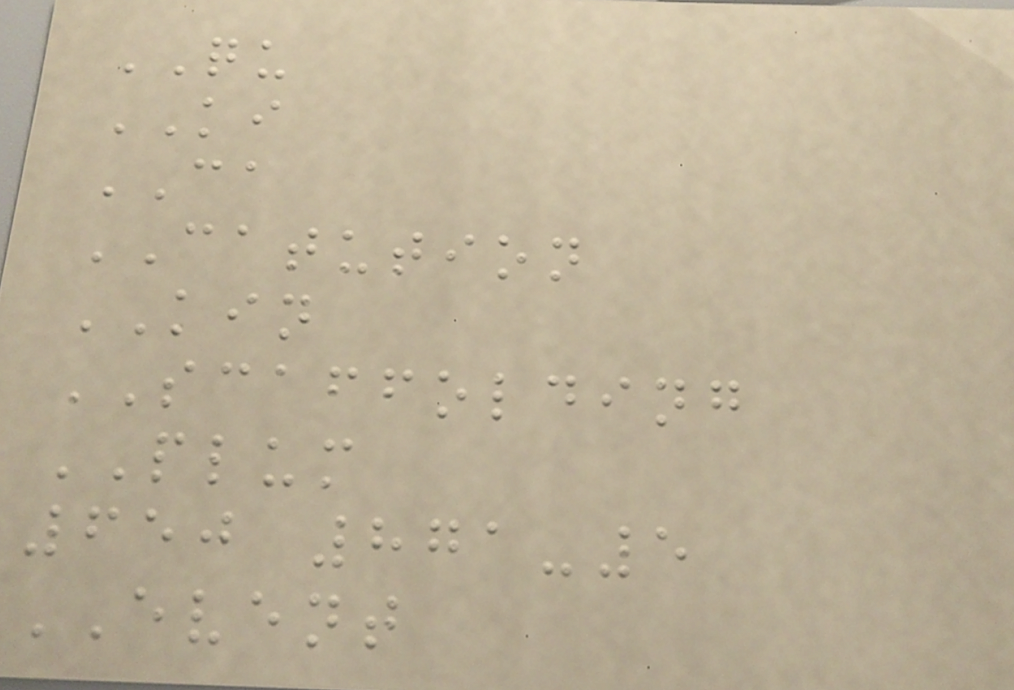QU
KI
CA
CATUTION
KIN
SCAFFOLDING
PLUM
650 871-5
EVENT
